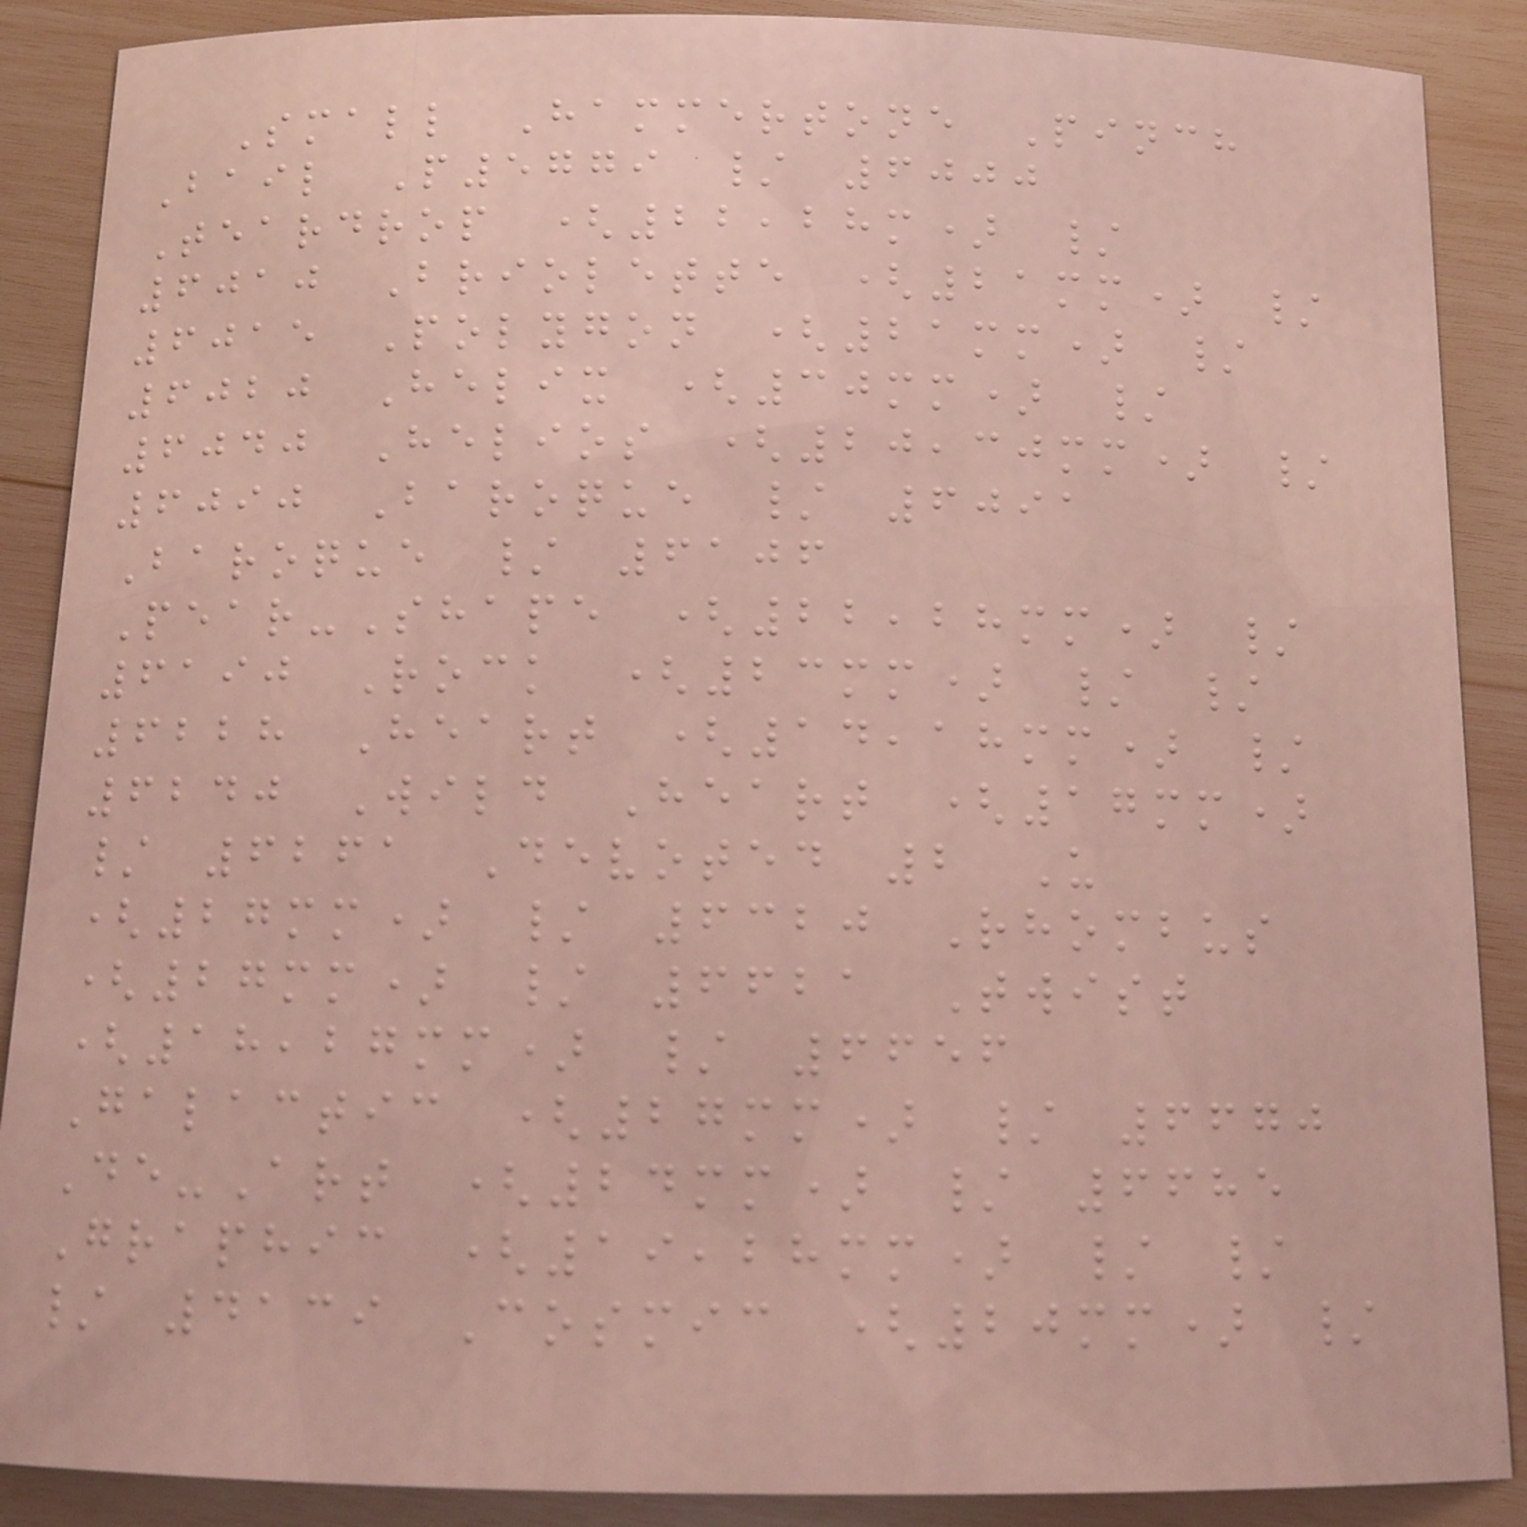Small Hammertone Pinch
Bail P5779 / 6000
Teardrop (22,28m) /
6010 Briolette (21mm) /
6015 Polygon (21mm) /
6020 Helix (30mm) /
6040 Helios (20,30mm) /
6090 Baroque / 6091
Baroque / 6106
Pear-Shape (22,28mm) /
6190 Rock (23mm) / /
6228 Heart (14,18mm) /
6240 Wild Heart (17mm)
/ 6261 Devoted 2 U
(27mm) / 6320 Rhombus
(27mm) / 6621 Twist
(18,27mm) / 6656
Galactic (27mm) / 6670
De-Art (24mm) / 6685
Graphic (19,28mm) / /
/ 4139 Cosmic (20mm) /
